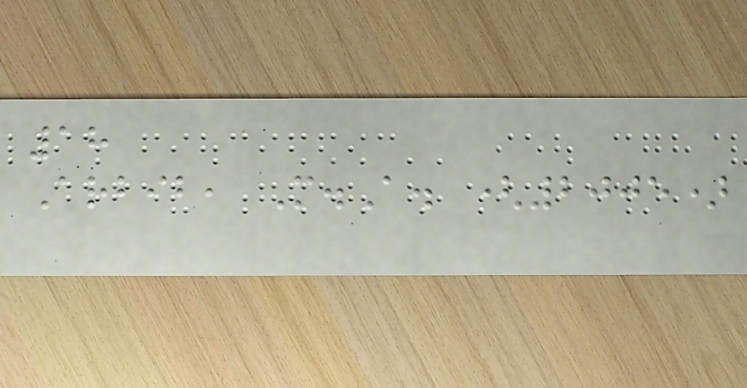18
Arbib, M.A. (2005)
